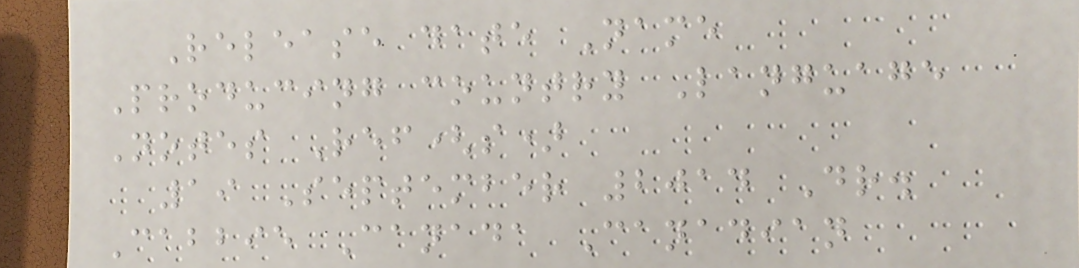Release date Name
Producing country Language
Notes Ref(s)
19 September 2014 Dr.
Cabbie Canada Canadian
